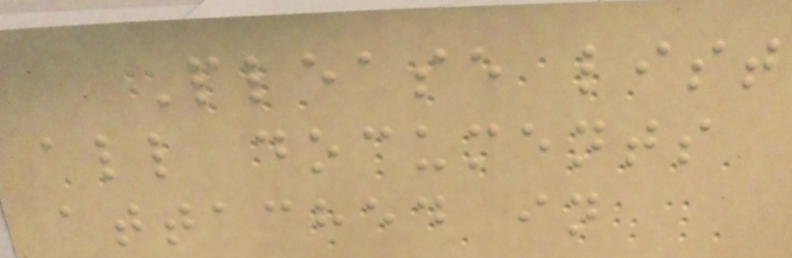Please list
all documents
attached in
